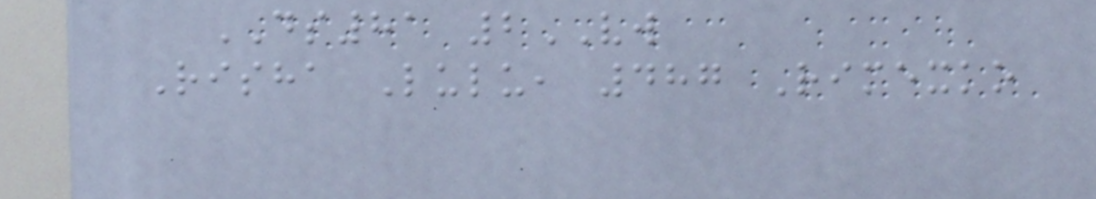DS81 2VW
Risha Lulu, 487 Rimexko
